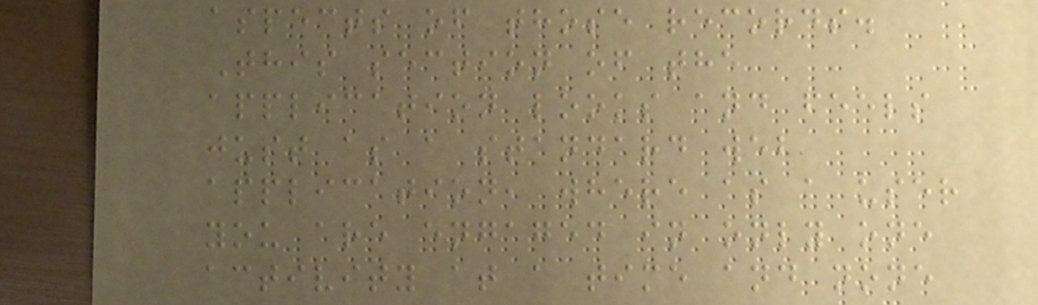aspects of those records.
This section of the
application looks and feels
just as a standard web
application, where as a user
you are engaged in only one
activity at a time and none
